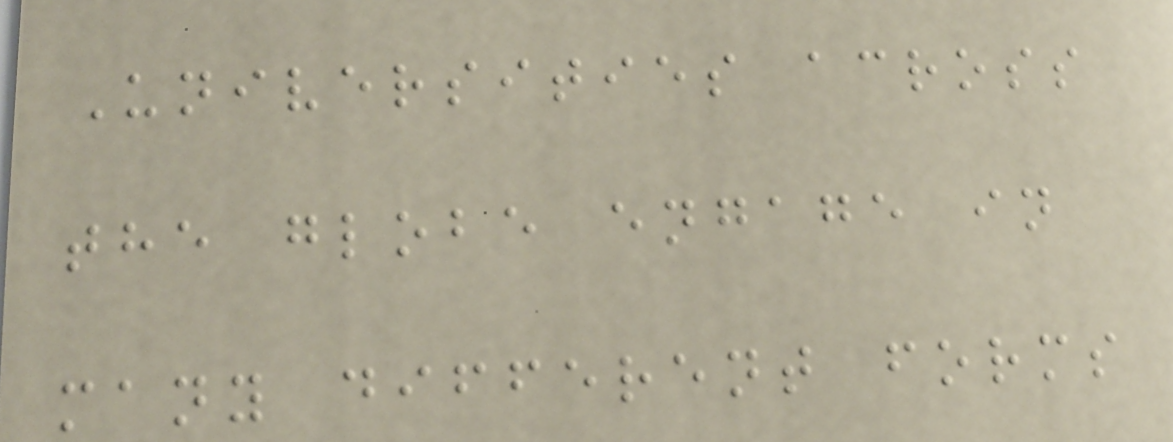Universities across
the globe engage in
many different forms
